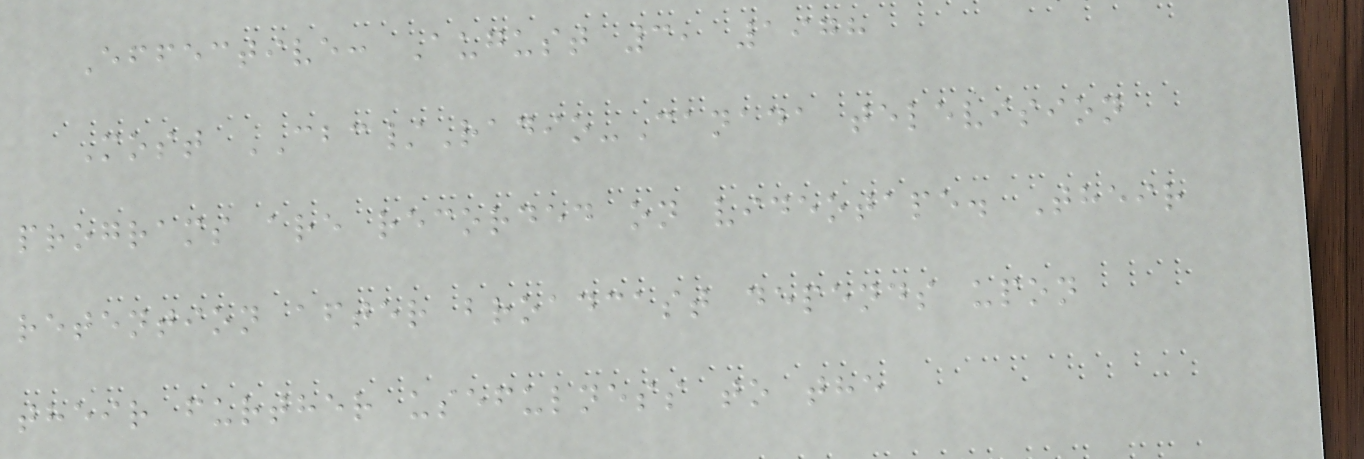Effective: August 3, 1978
Most CBC/Radio-Canada television
programs are recorded on videotape. Their
retention after broadcast depends upon
their further usefulness to the
